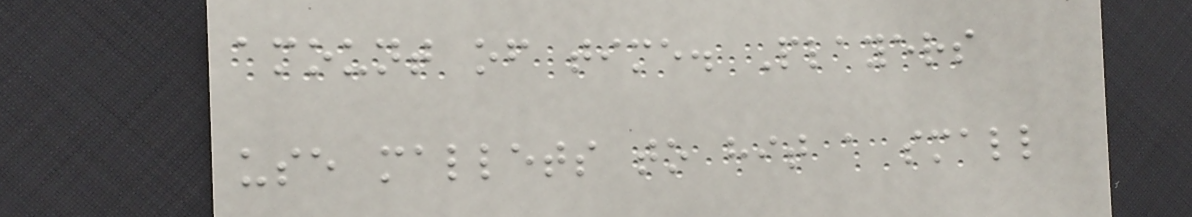amount of time. Players
use mallets to hit a small
